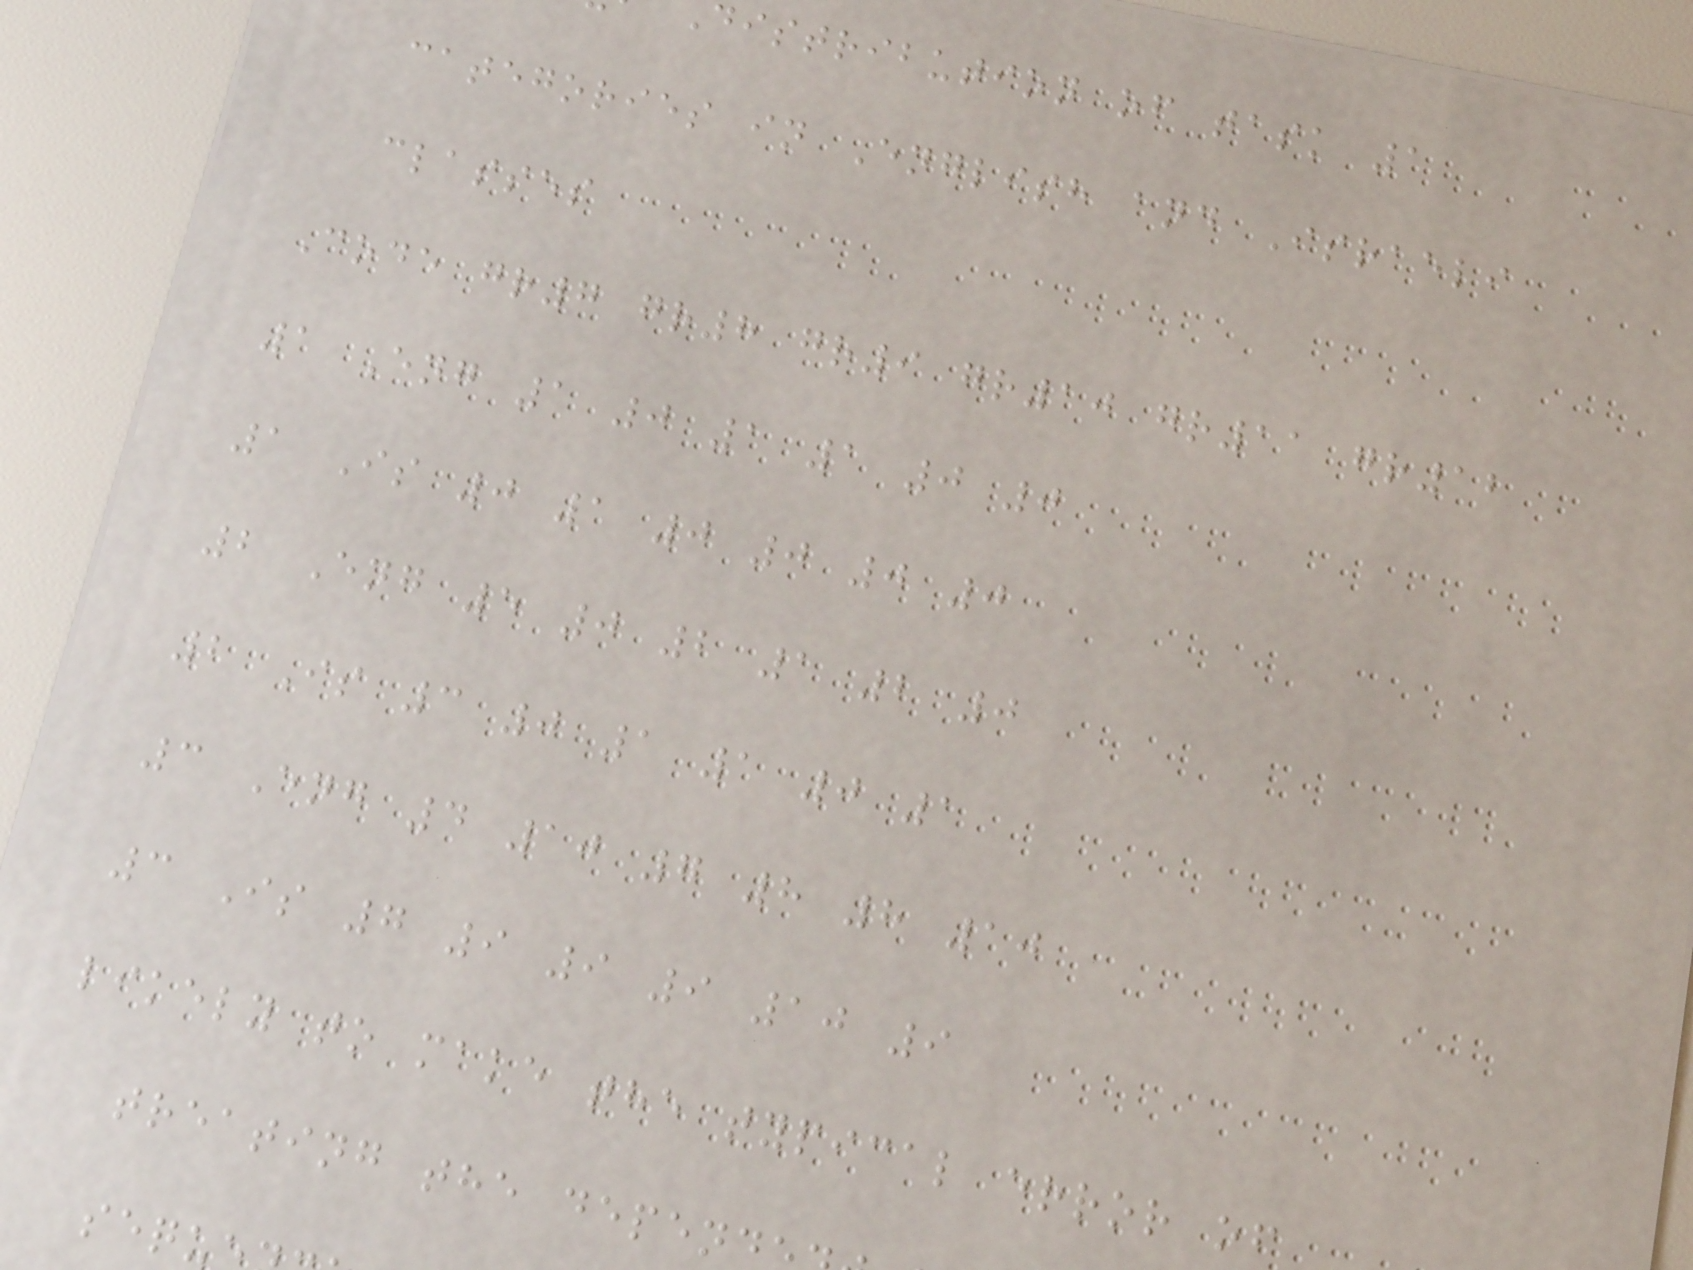distribution of task 1
categories in English and Israeli
classes
Code gr7 gr8 gr9 gr10 gr11 gr12
1 Eng 1 0 1 1 0 0
1 Is 0 1 0 0 0 0
2 Eng 5 0 2 1 2 0
2 Is 3 0 1 1 0 1
3 Eng 4 10 7 8 8 10
3 Is 7 9 9 9 10 9
likely to make the typical error of
treating the depend
